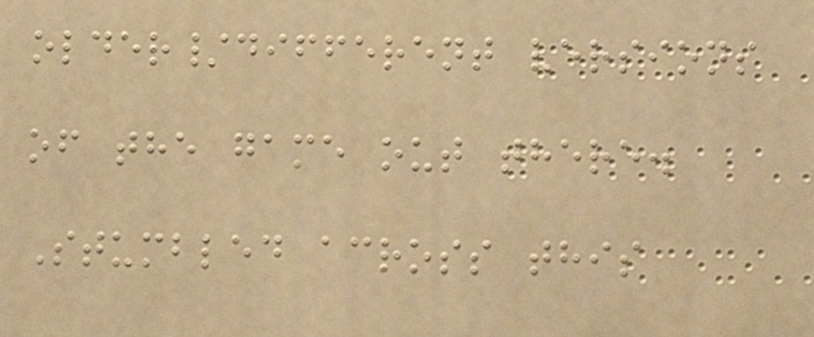older/different versions
of the game out there.
Stumbled across this
